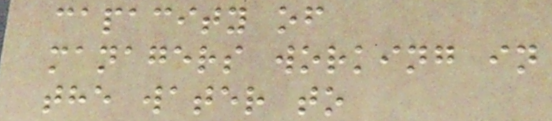capacity of
managers working in
the water to
